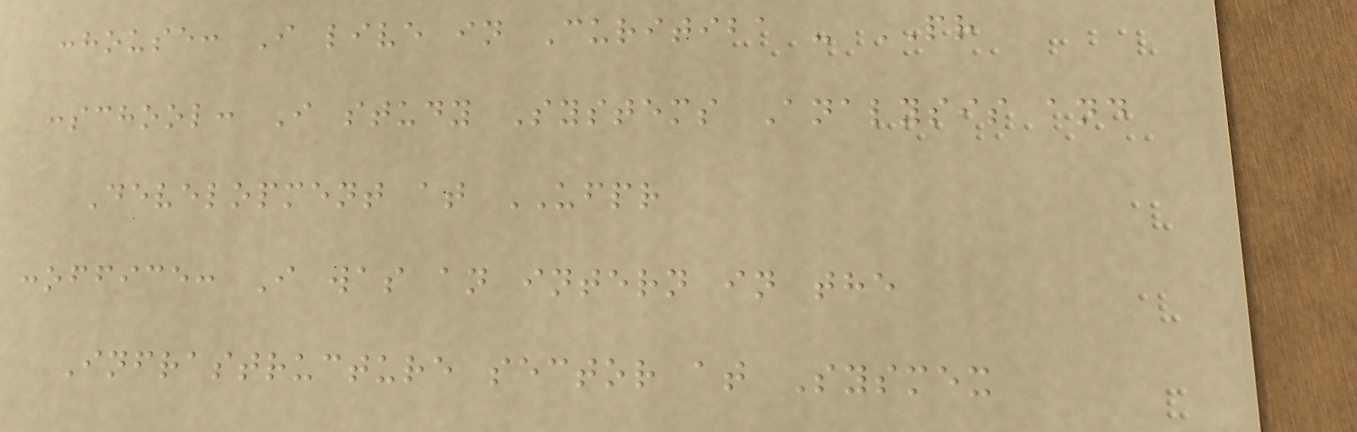:house: I live in Curitiba - PR
:school: I study Systems Analysis and
Development at UFPR
:office: I was an intern in the
Infrastructure sector at Sysmex
